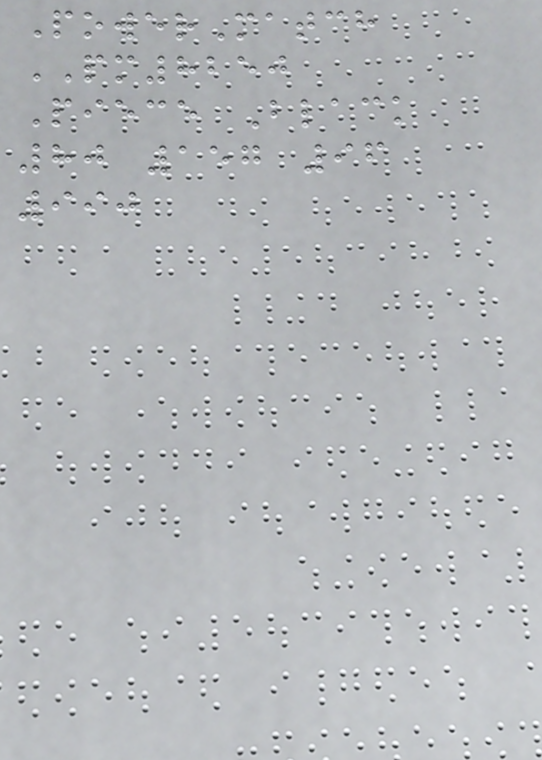PowerMatch
PM8250
Piece Black
80 157 96
990
